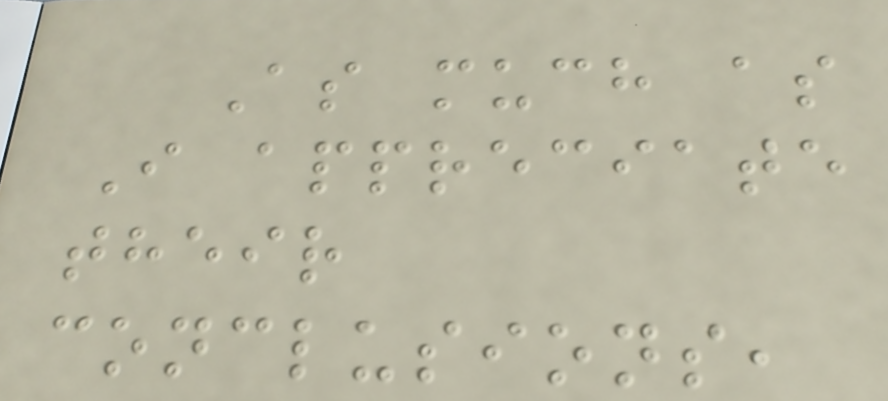As much as
I appreciate
their
conclusions,
